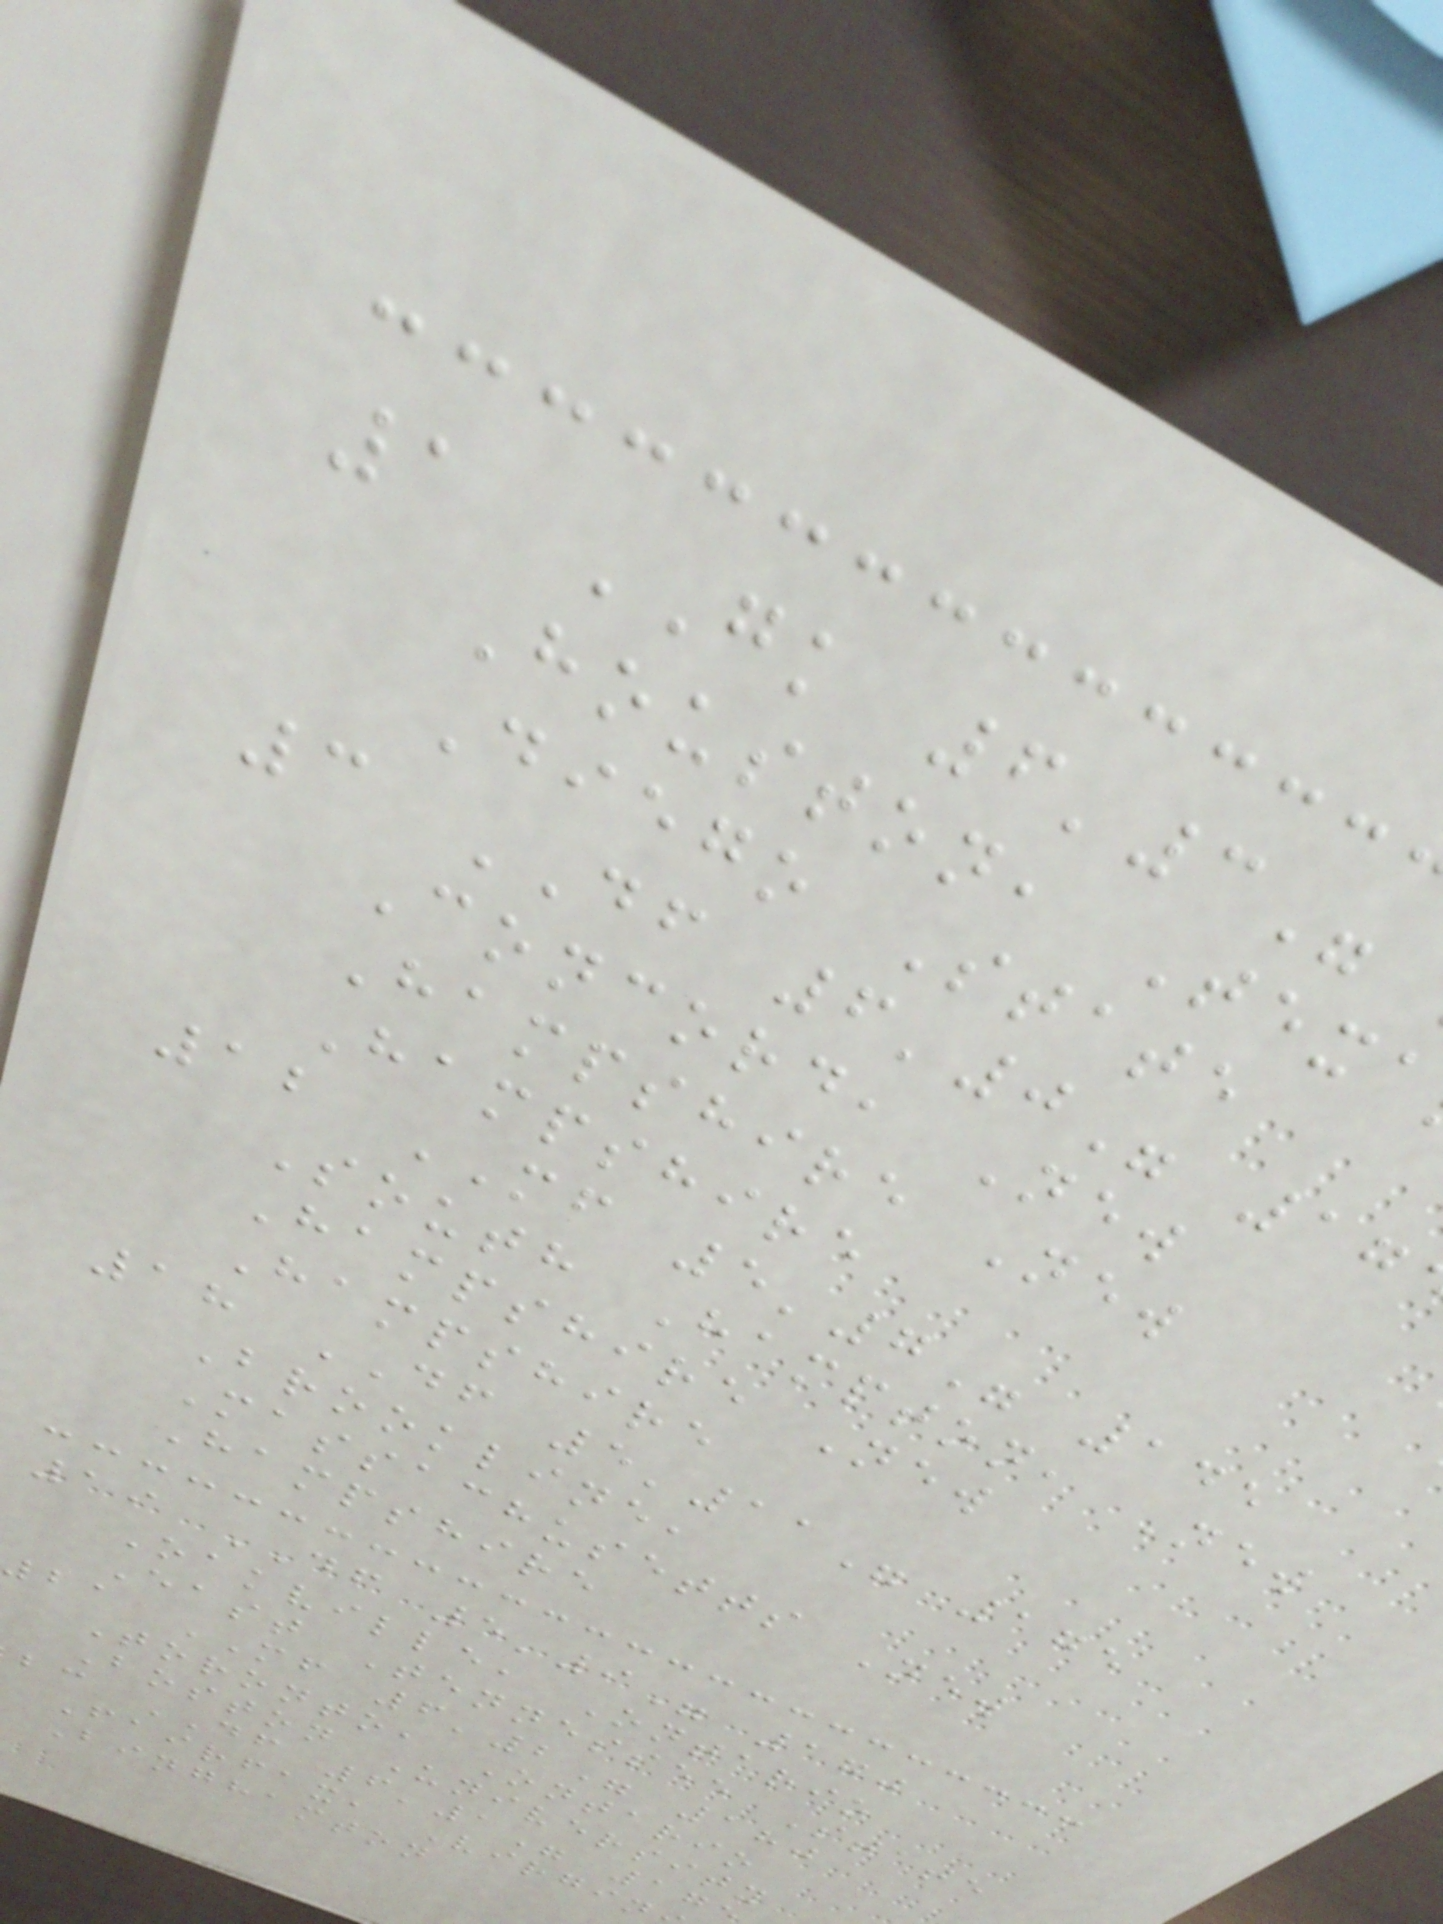1 GK 6'3"
Houston, Texa
Diego State
3 DF 6'0" 17
Concord, New
Hampshire New
Hampshire
12 MF 5'7" 145
South Hampton, New
Hampshire New
Hampshire
18 DF 5'11" 175
Brookline,
Massachusetts New
Hampshire
19 DF 5'9" 170
Oakville, Ontario
East Tennessee State
21 MF 6'2" 180
Toronto, Ontario
Boston University
bc DF 6'1" 17
Fairfax, Virgin
Binghamton
